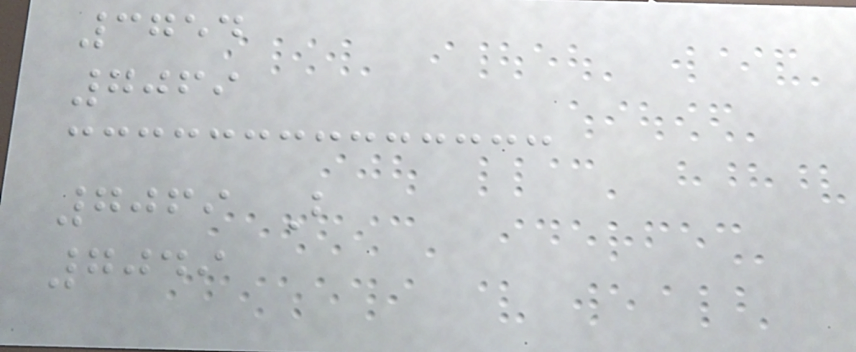3754
7069
7069 B
7049
